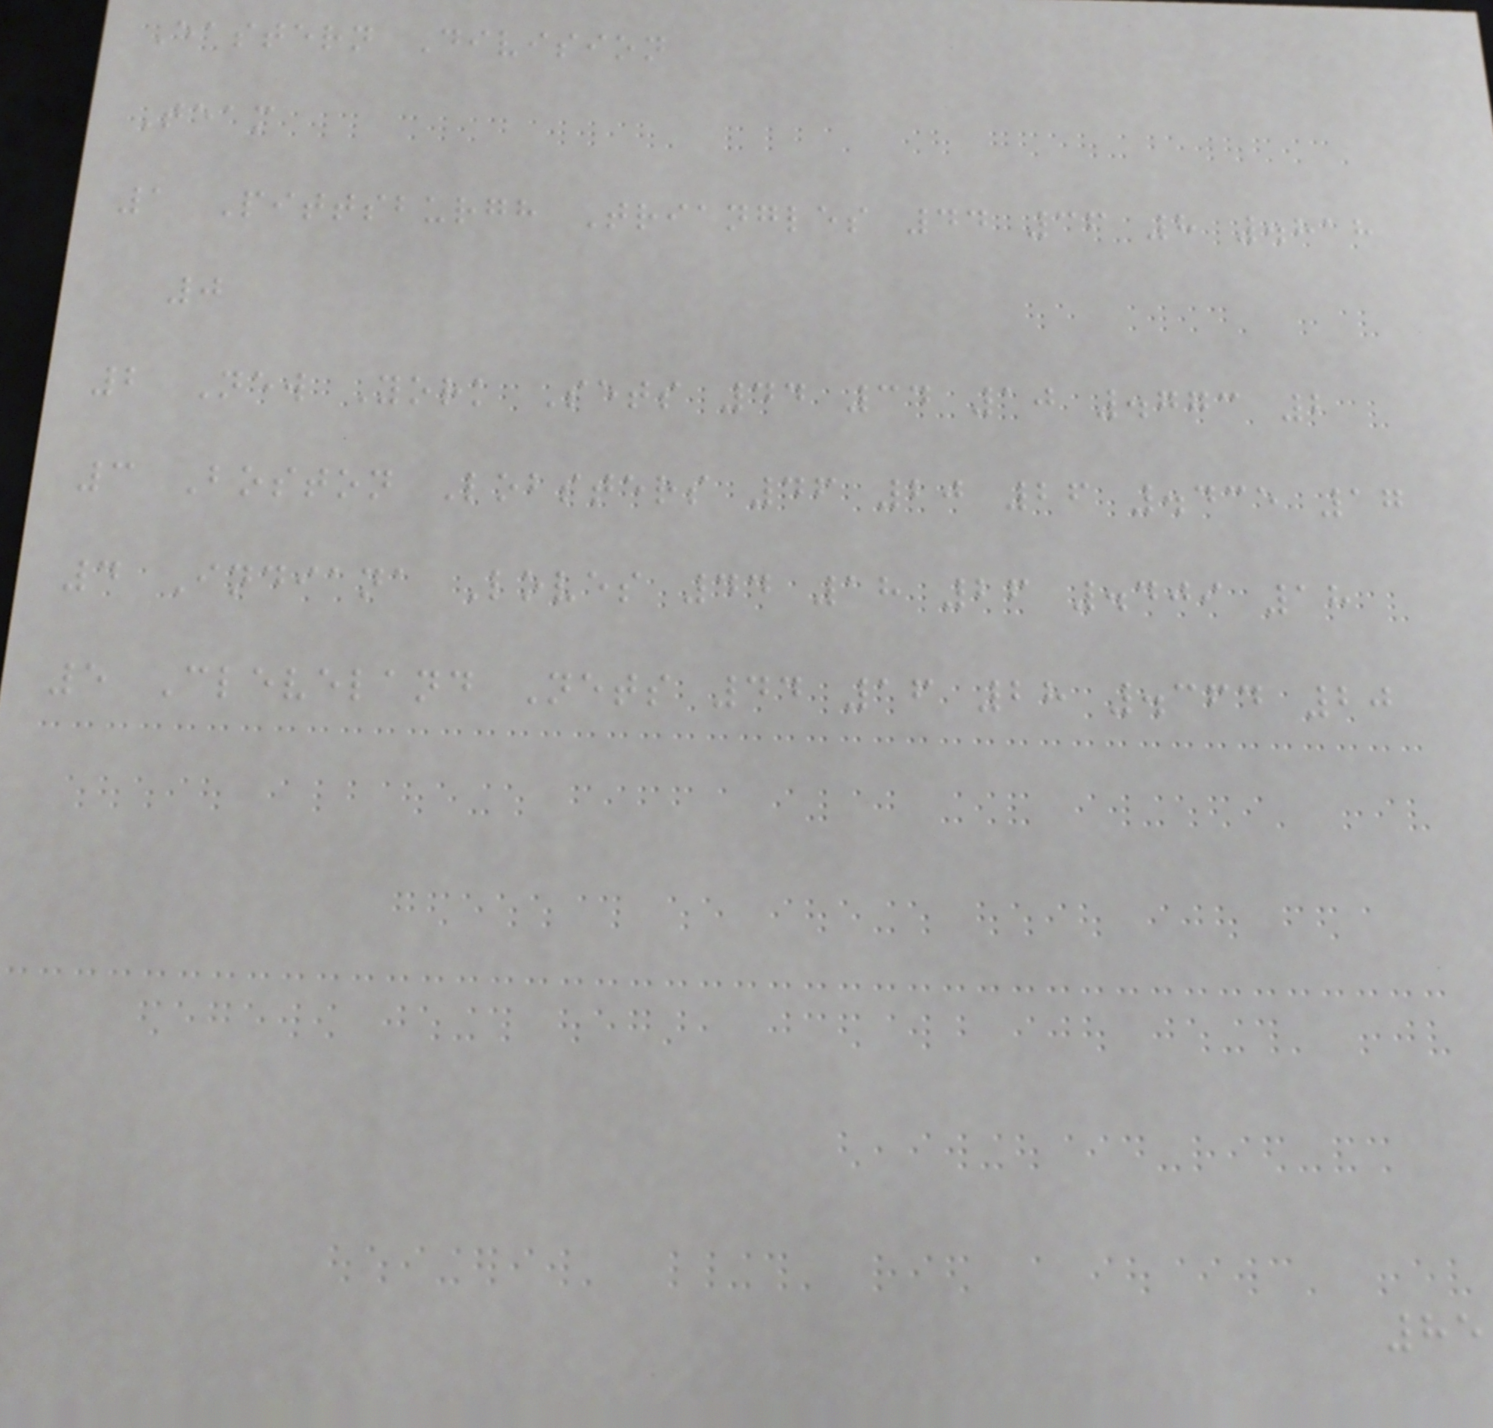Eastern Division
Team
1 Pittsburgh Triangles 44 36 8 .818
0
2 New York Sets 44 34 10 .773 2
3 Boston Lobsters 46 20 26 .435 17
4 Indiana Loves 44 18 26 .409 18
5 Cleveland Nets 44 16 28 .364 20
85
